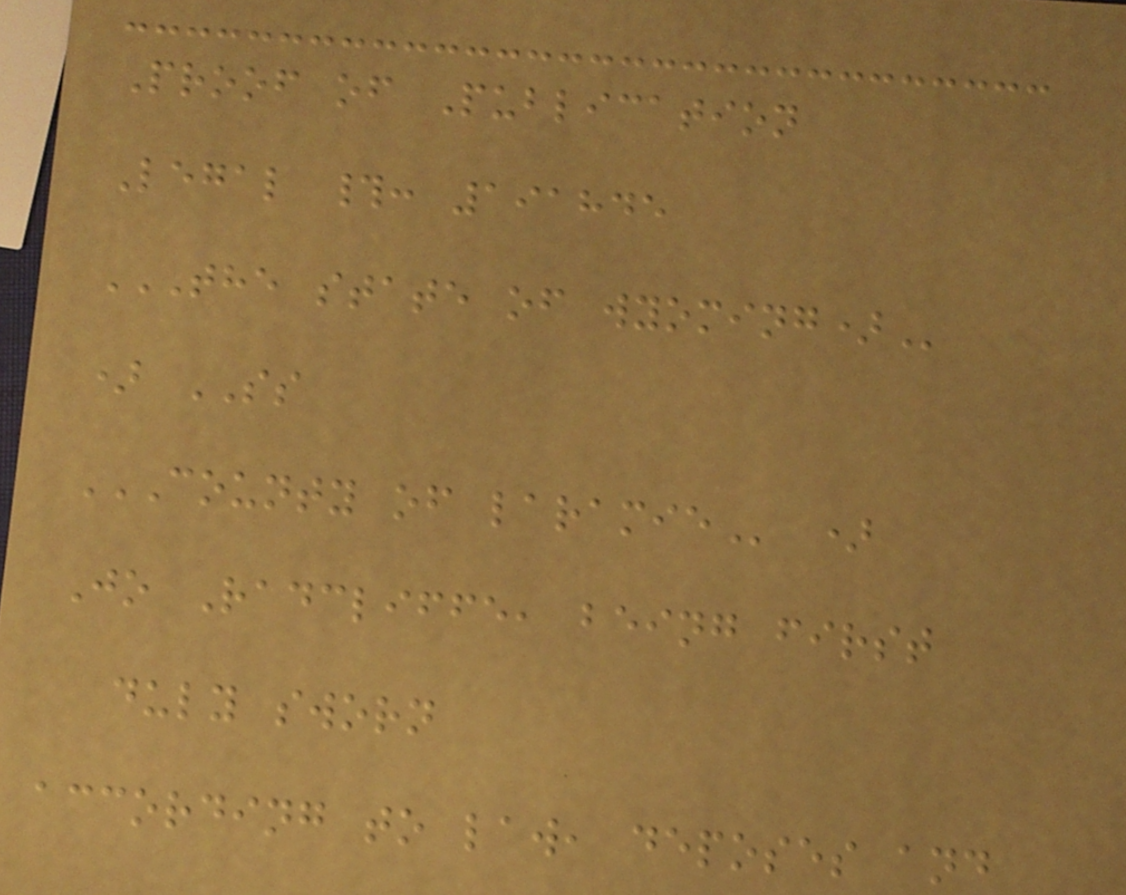Proof of Publication
Legal #: 191845
THE STATE OF WYOMING)
) SS
COUNTY OF LARAMIE )
Jo Radcliffe, being first
duly sworn
according to law, deposes and
